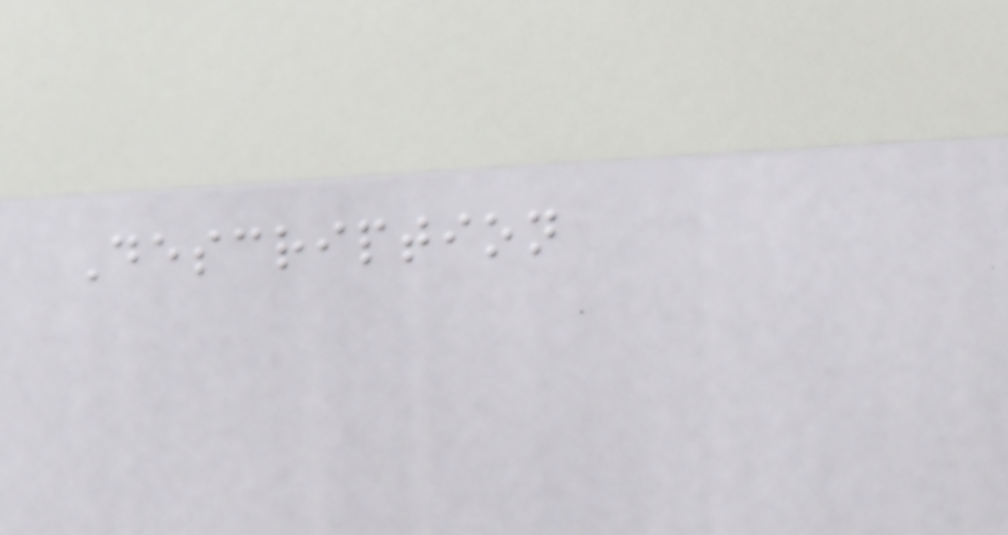Description
